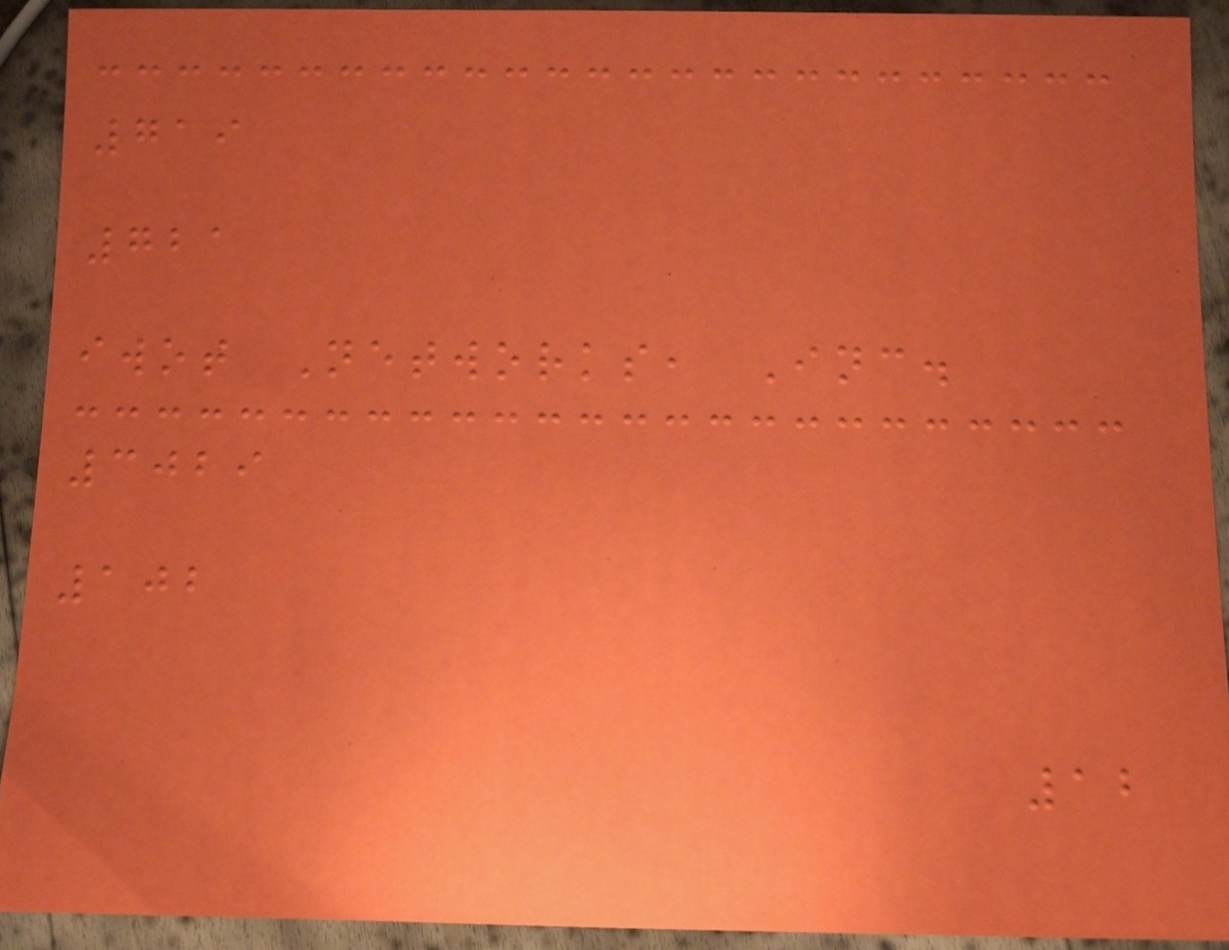719
721
iwot Networks, Inc.
3029
102
12
